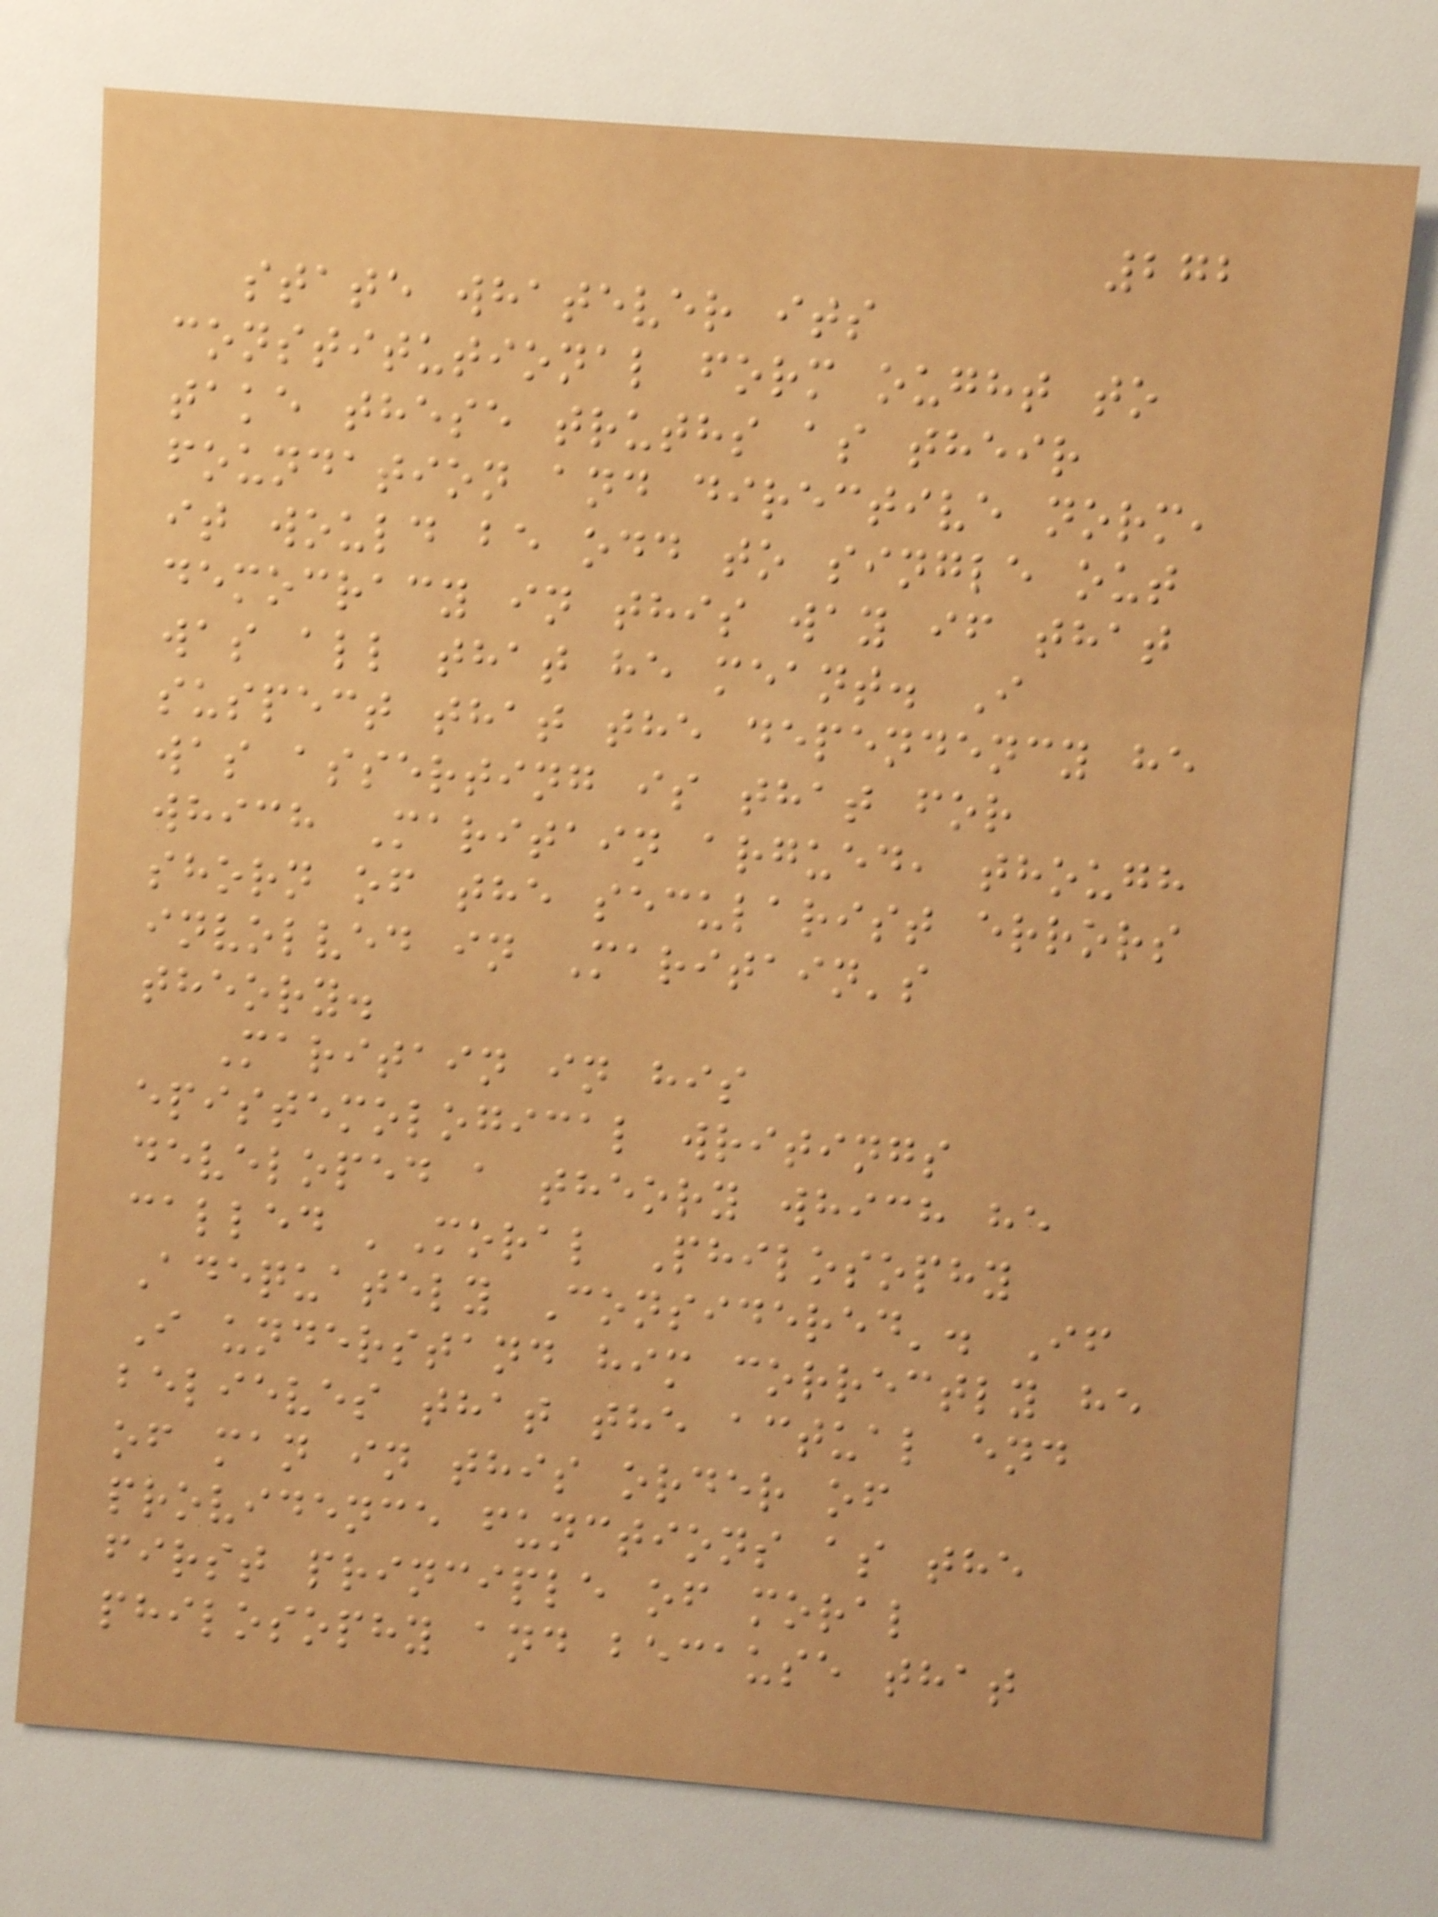272
state whatever its
constitutional form ought to
take these truths as their
foundation and directive norm,
it would be odd to single out
democracy in this way if that
was all that he meant. I
suspect that the dependency he
was asserting is that for
which Maritain argued, though
shorn of the secularist errors
involved in Maritain's
theory.
Maritain in his
epistemological writings
developed a theory which he
called 'Moral Philosophy
Adequately Considered'. If
I understand him correctly he
believes that the actual end
of man in this order of
providence functions as the
first principle of moral
philosophy and because that
